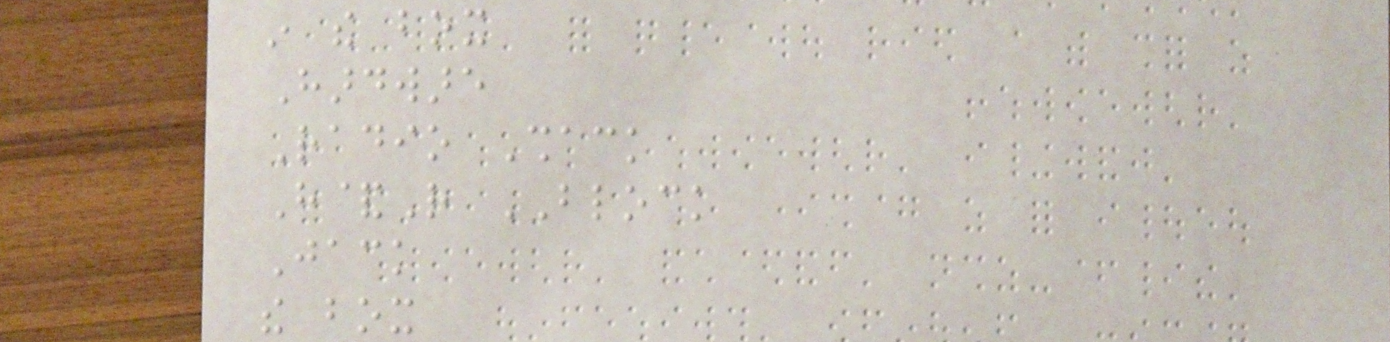in the box
Hardware
Radio Shack
H&R BLOCK
Jack
the box
